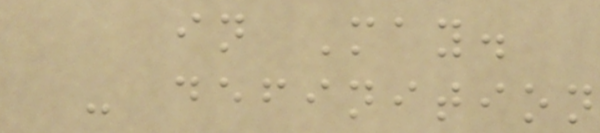in May.
- definition
